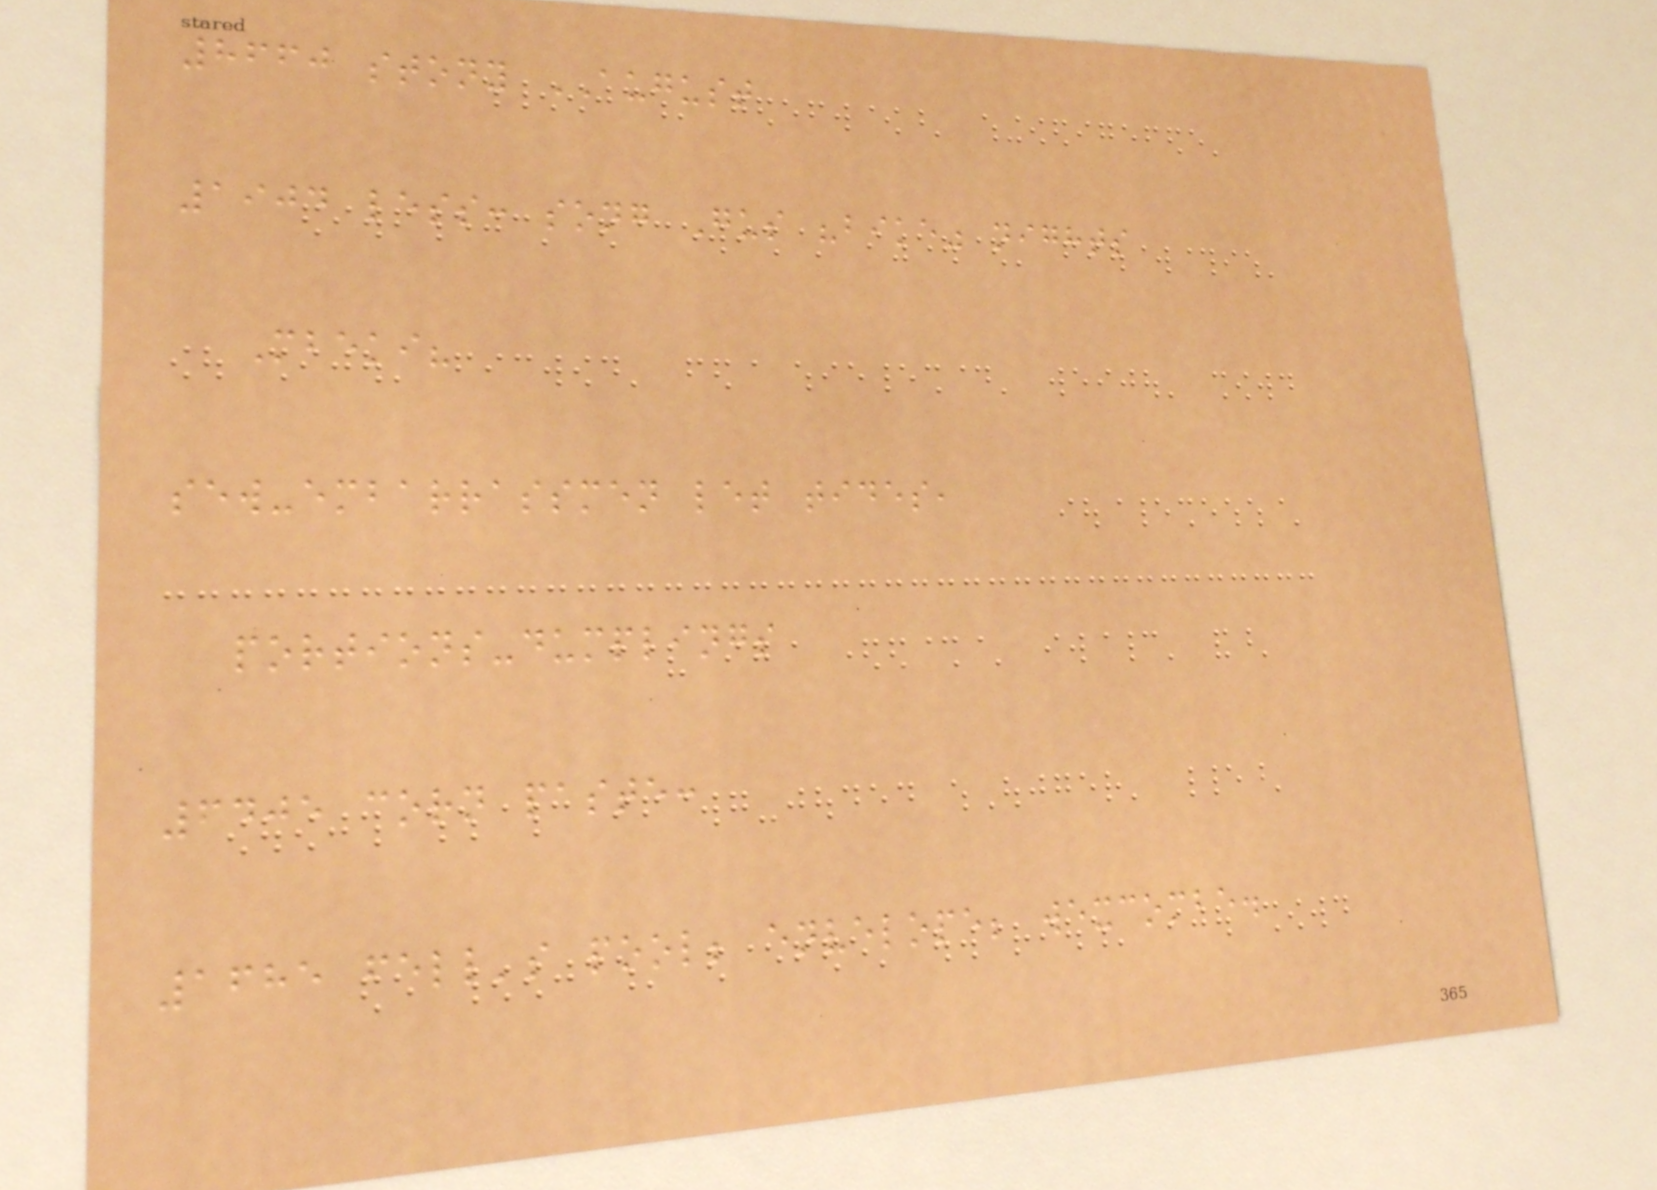8660 stony AUGUST
1904 less: song Gus "bike" nights
Mbeki?
sew-embarrassmen let tides,
portions-dumplings
6405 corn paste:
1685 fell's pool; envelope; wexcombe.
